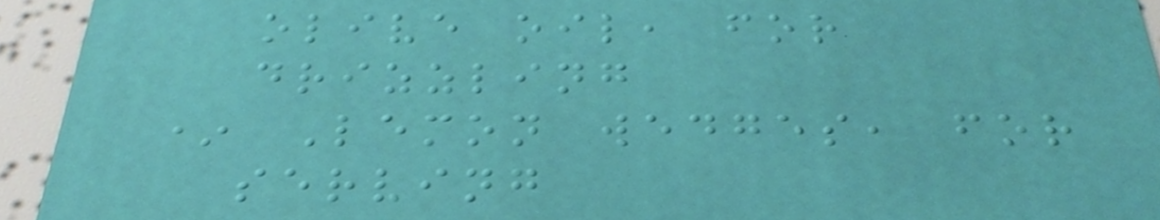olive oil, for
drizzling
* Lemon wedges, for
serving
